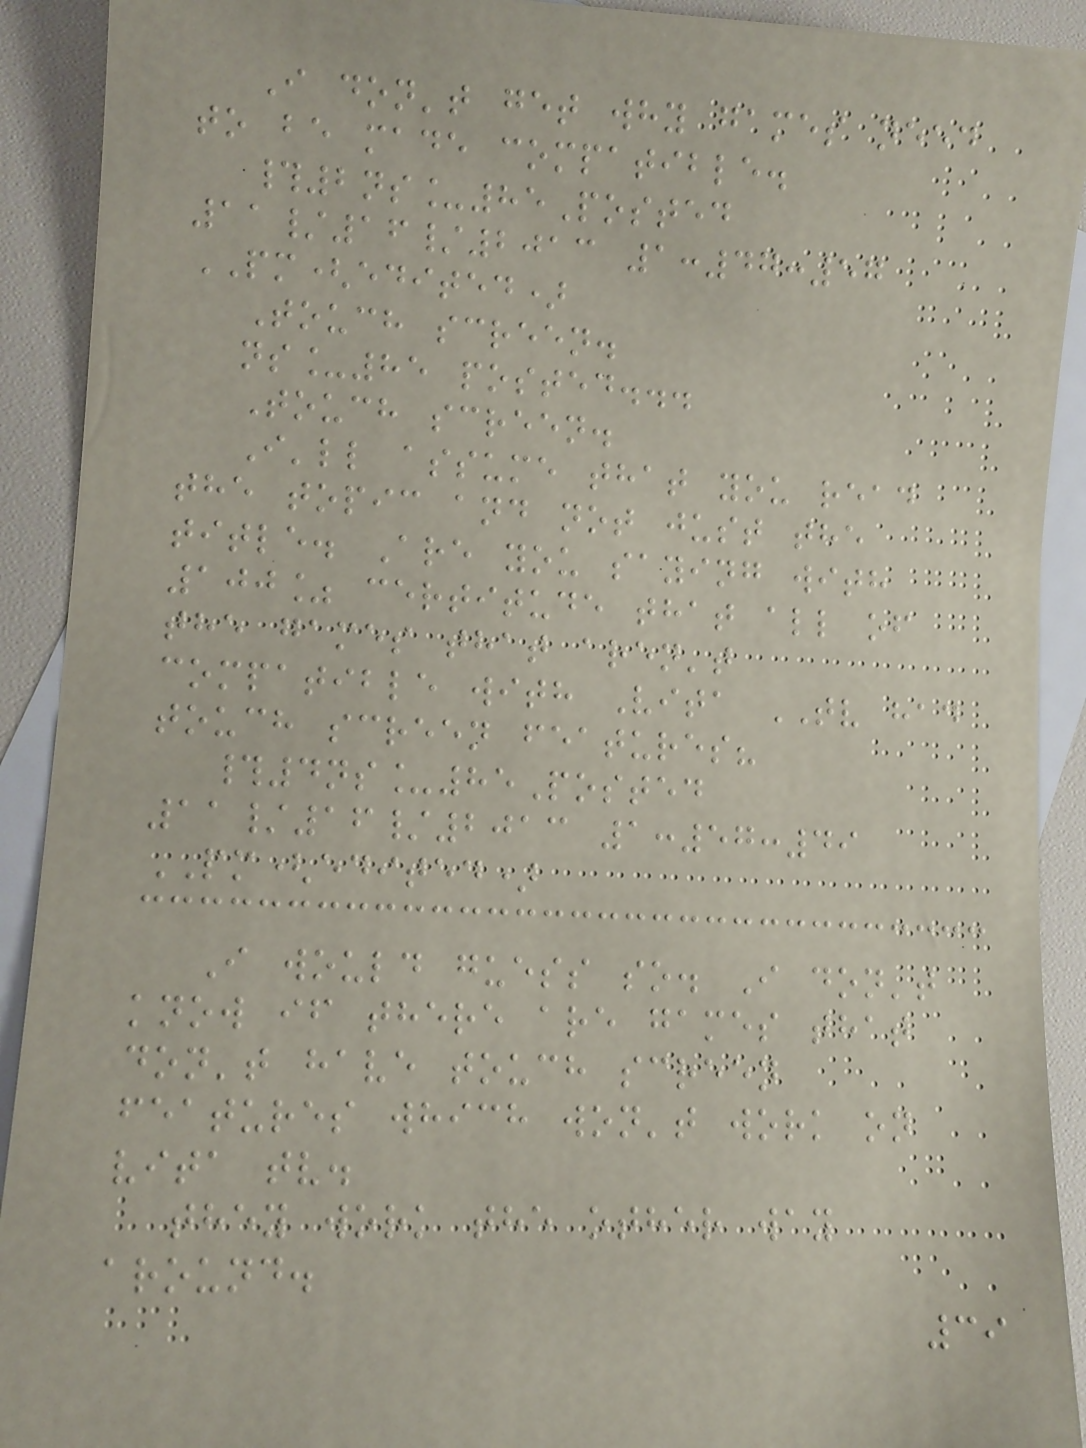I don't get why games need
to be made compatible.
#2ns_85Posted
11/16/2013 1:47:57
PM(edited)
Touch screen.
ns_85 posted...
Touch screen.
I'll assume that you read
the topic and not just the
title. Are you saying with
100% certitude that all of
the games that aren't
compatible with Vita TV had
touch screen features?
#4ns_85Posted
11/16/2013 1:57:49
PM(edited)
I would guess so. I don't
know if there are games that
don't have touch screen
features which won't work on
vita tv.
they work the other way
around.
39
